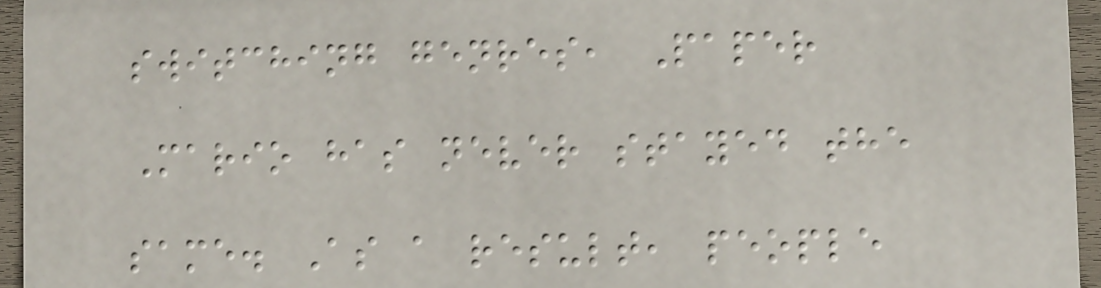switching genres, Paper
Mario has never stayed the
same. As a result, people
